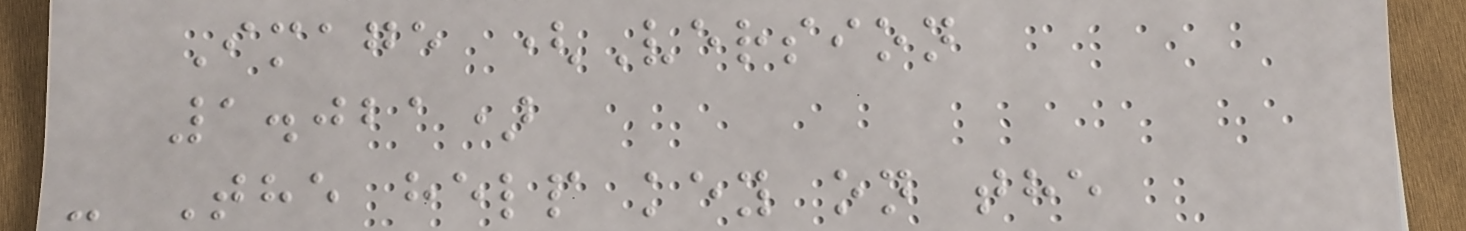Image (Version
1.021)
- The help key on the
